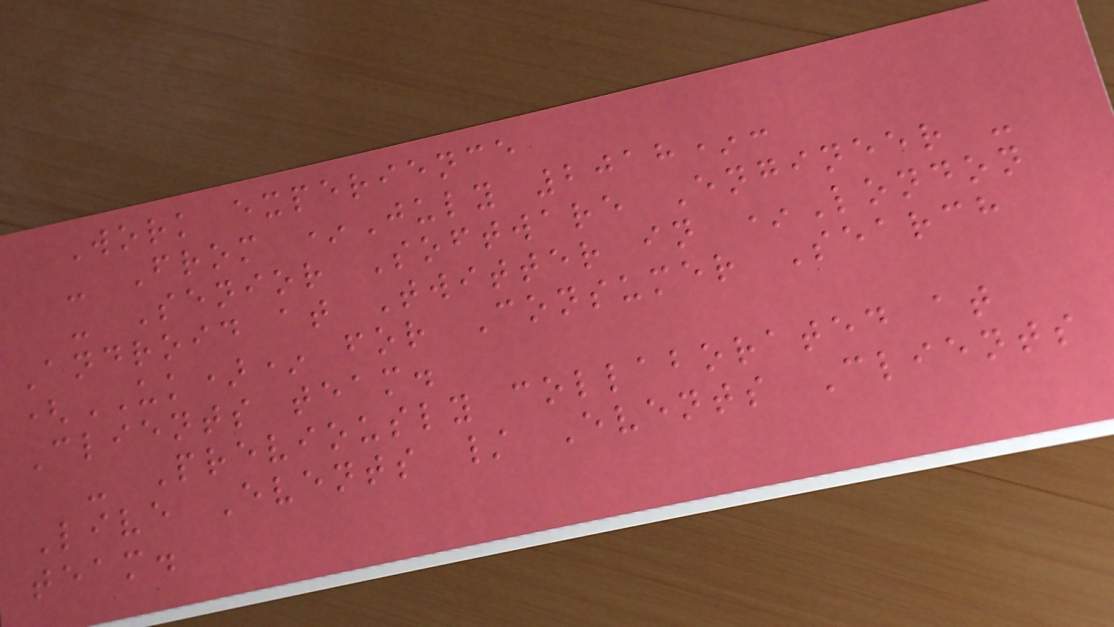Work experience
- From *July 2018*:
- Senior Software Engineer -
Android at Twitter in *London
(UK)* for Consumer Search
Clients team.
- Previously collaborated at
Live Events / Events Clients
team.
